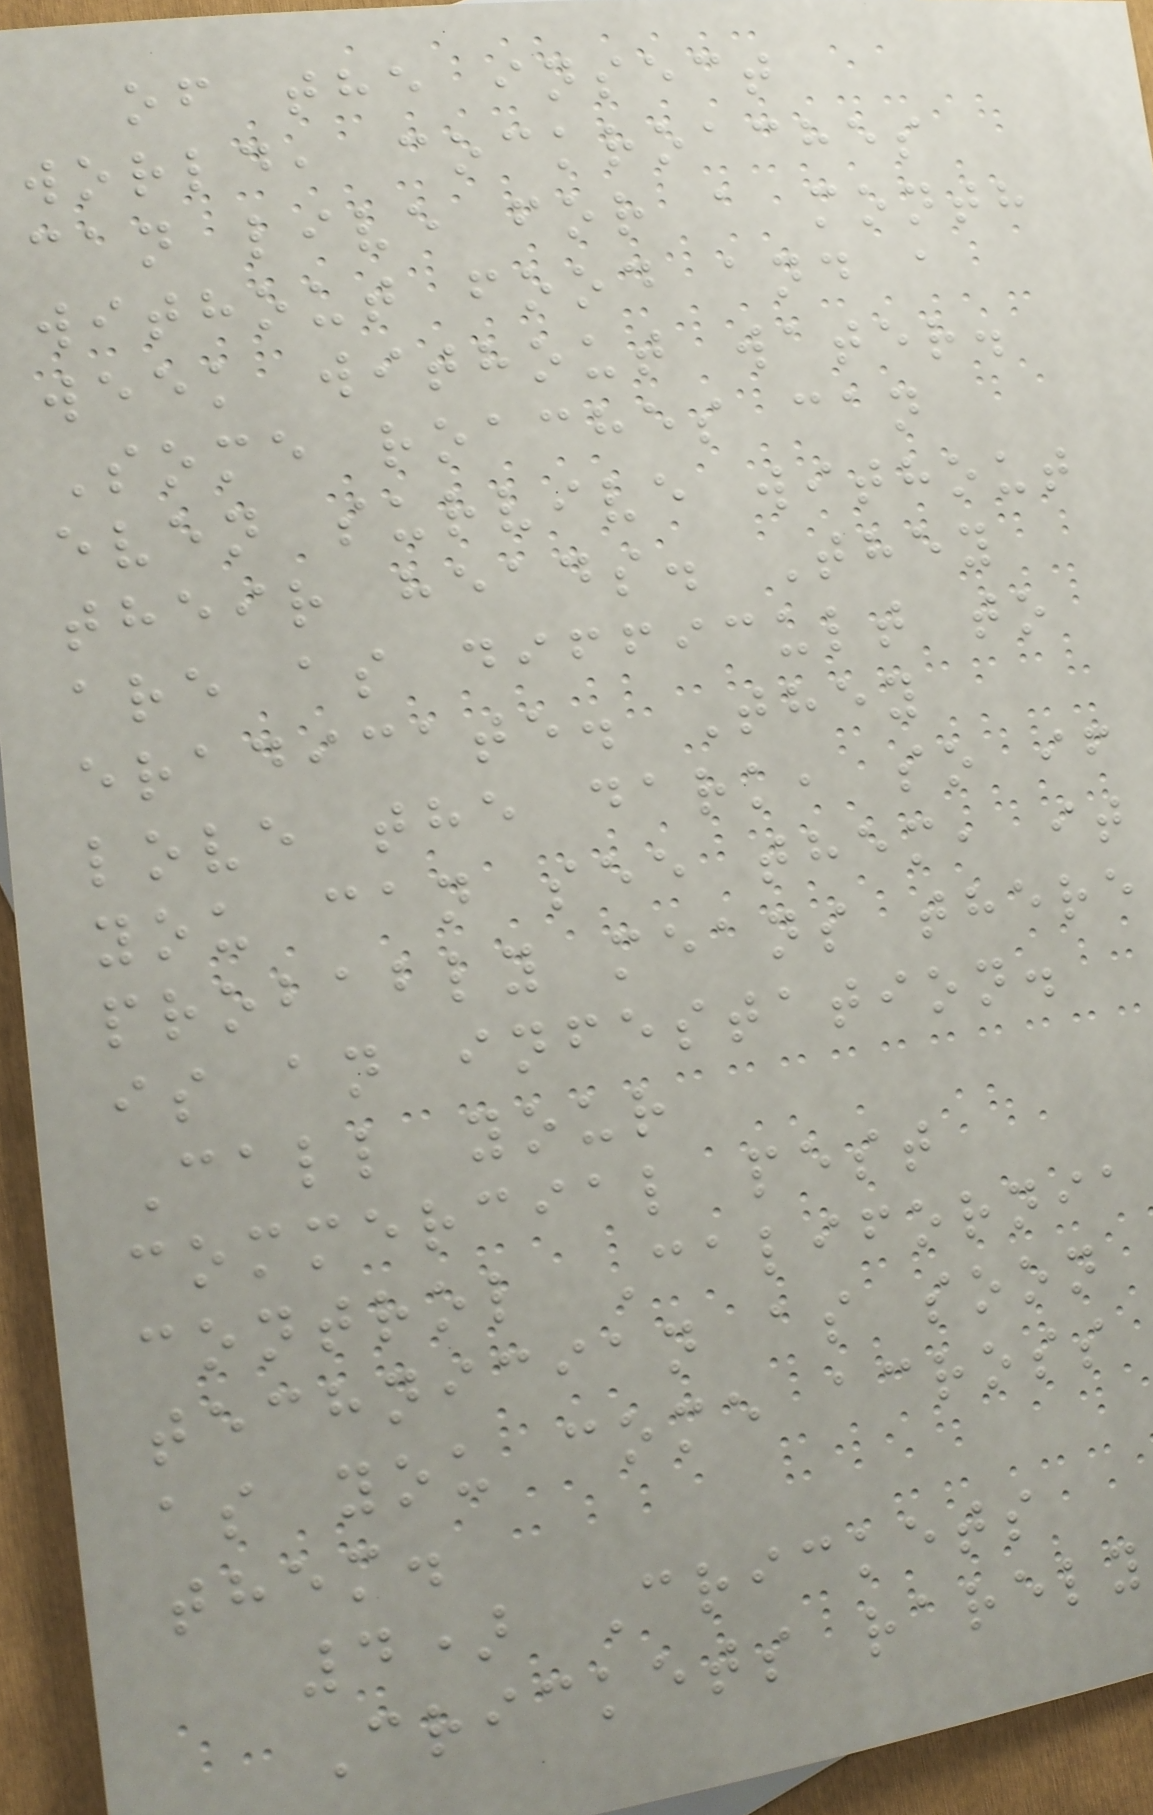of the insect
world, cockroaches
can live for a month
without food and a
week without water.
Some roaches can
even survive without
their heads. They
are as difficult to
eradicate. They
love the dark, so if
you can see them, it
probably means there
is an infestation.
Call your
commercial pest
control California
technician as soon
as you come across
them.
4) Crickets
Crickets rarely
